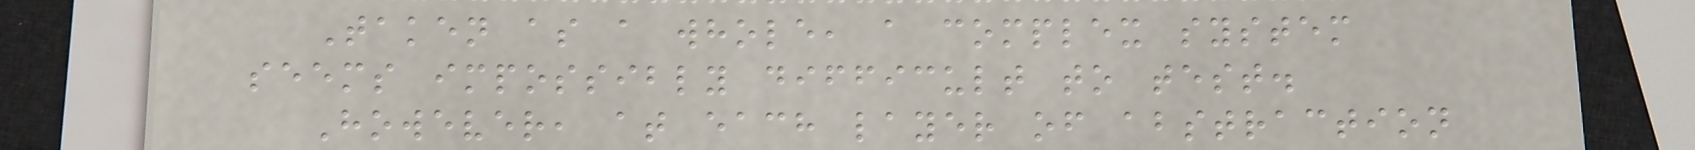Taken as a whole, a complex system
seems impossibly difficult to test.
However, at each layer of abstraction
